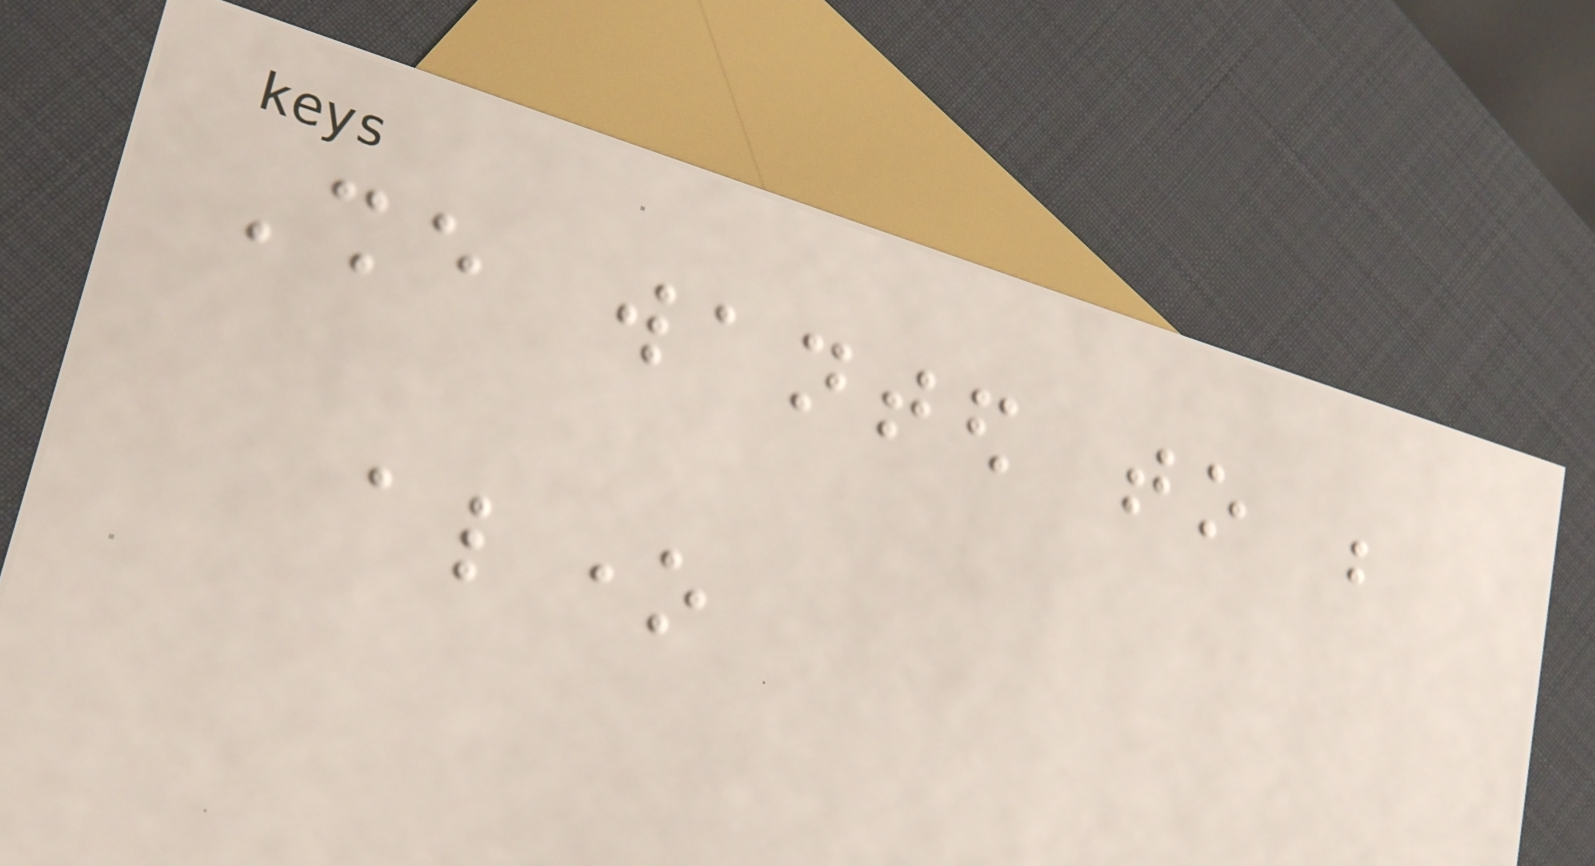She wanted to be
alone
